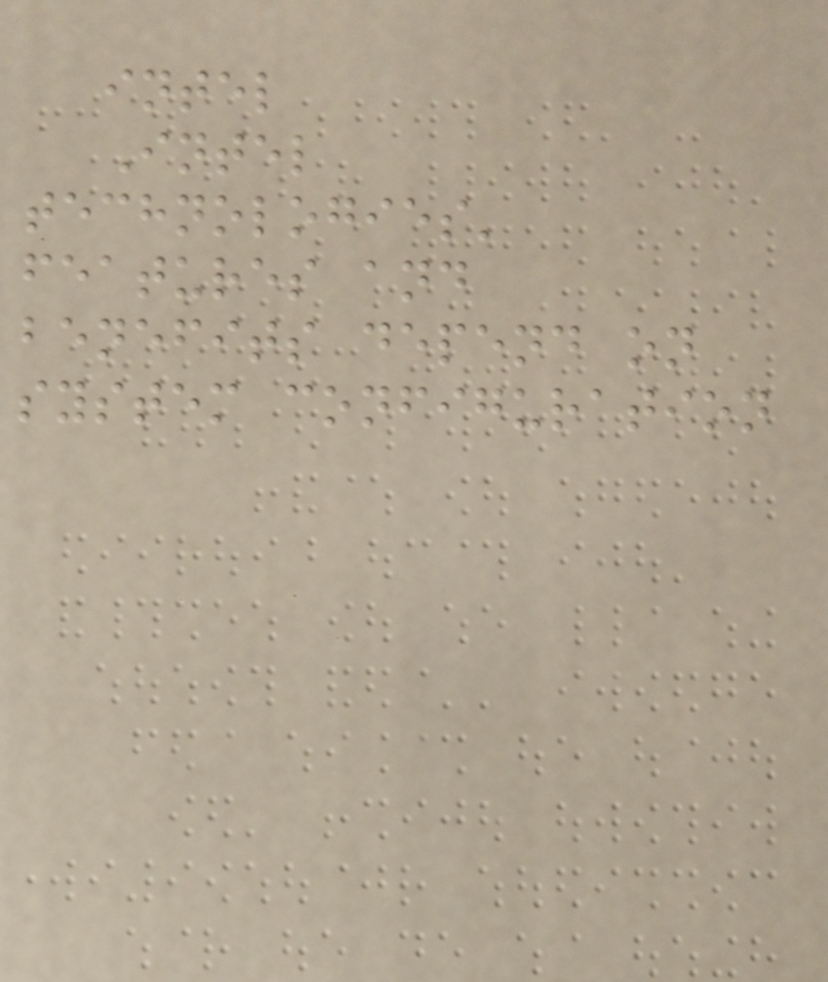intel
Intel
technologies'
features and
benefits depend on
system configuration
